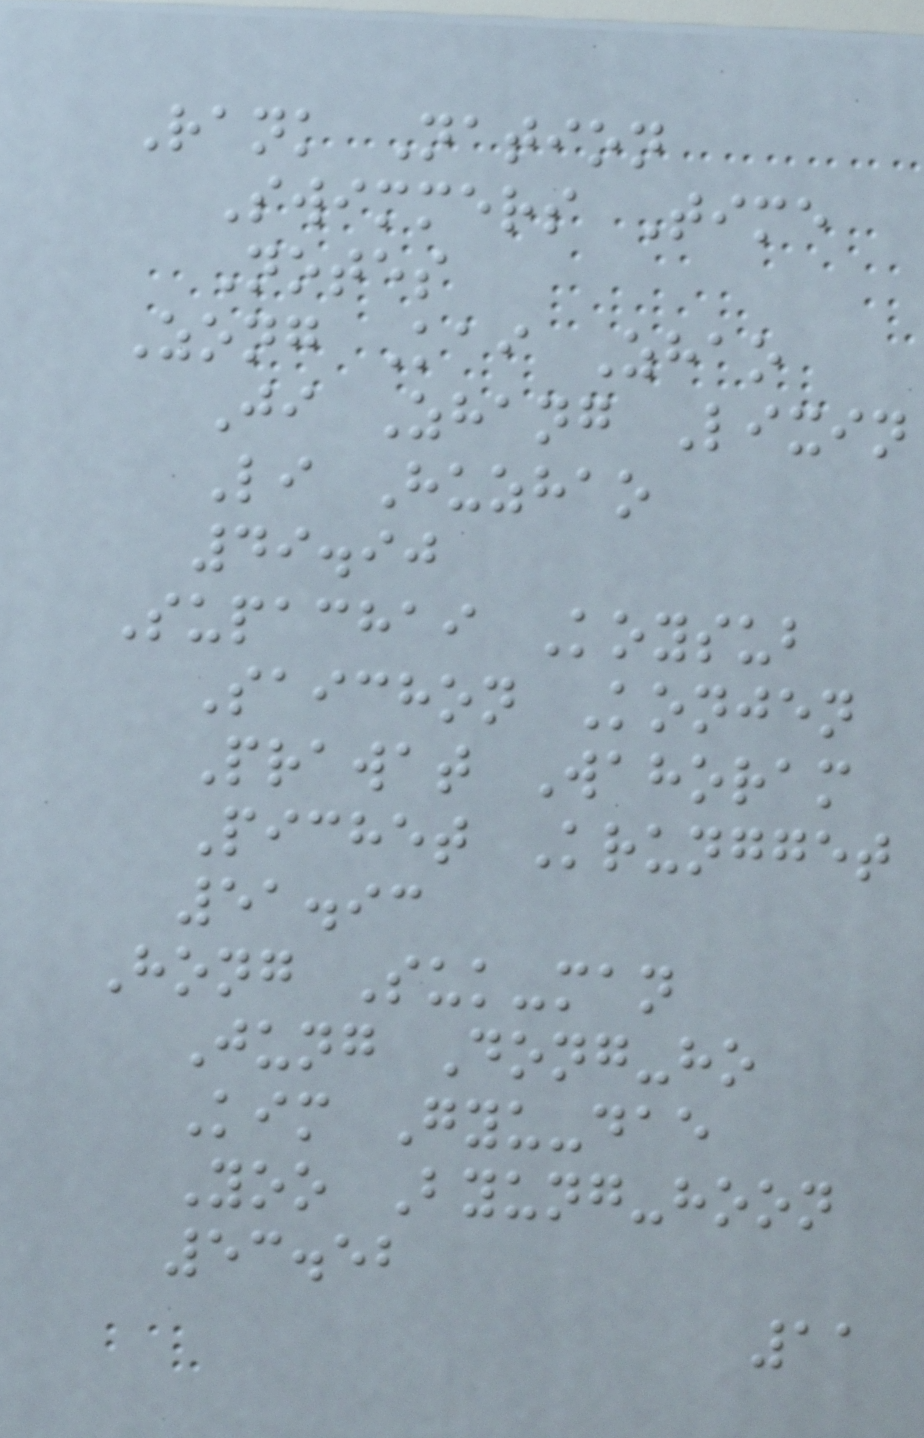Rank Nation
Swimmers Time
Notes
Zong Kai Zhao
Ji Zhang Lixin
Li Huzhao
49.90
Supachai Koysub
Saichon Konjen
Prawat Wahoram
Pichet Krungget
51.93
Hong Suk-man
Jung Dong-ho
Kim Gyu-dae
Yoo Byung-hoon
53.52
11
